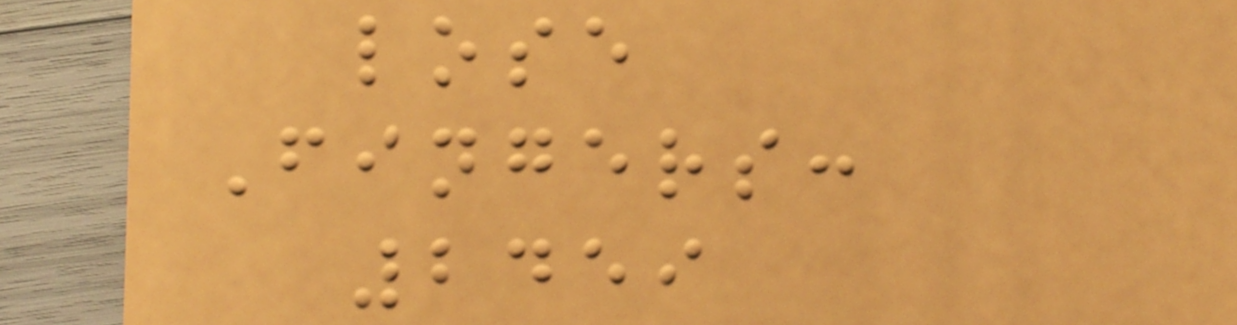lose
Fingers:
2459
